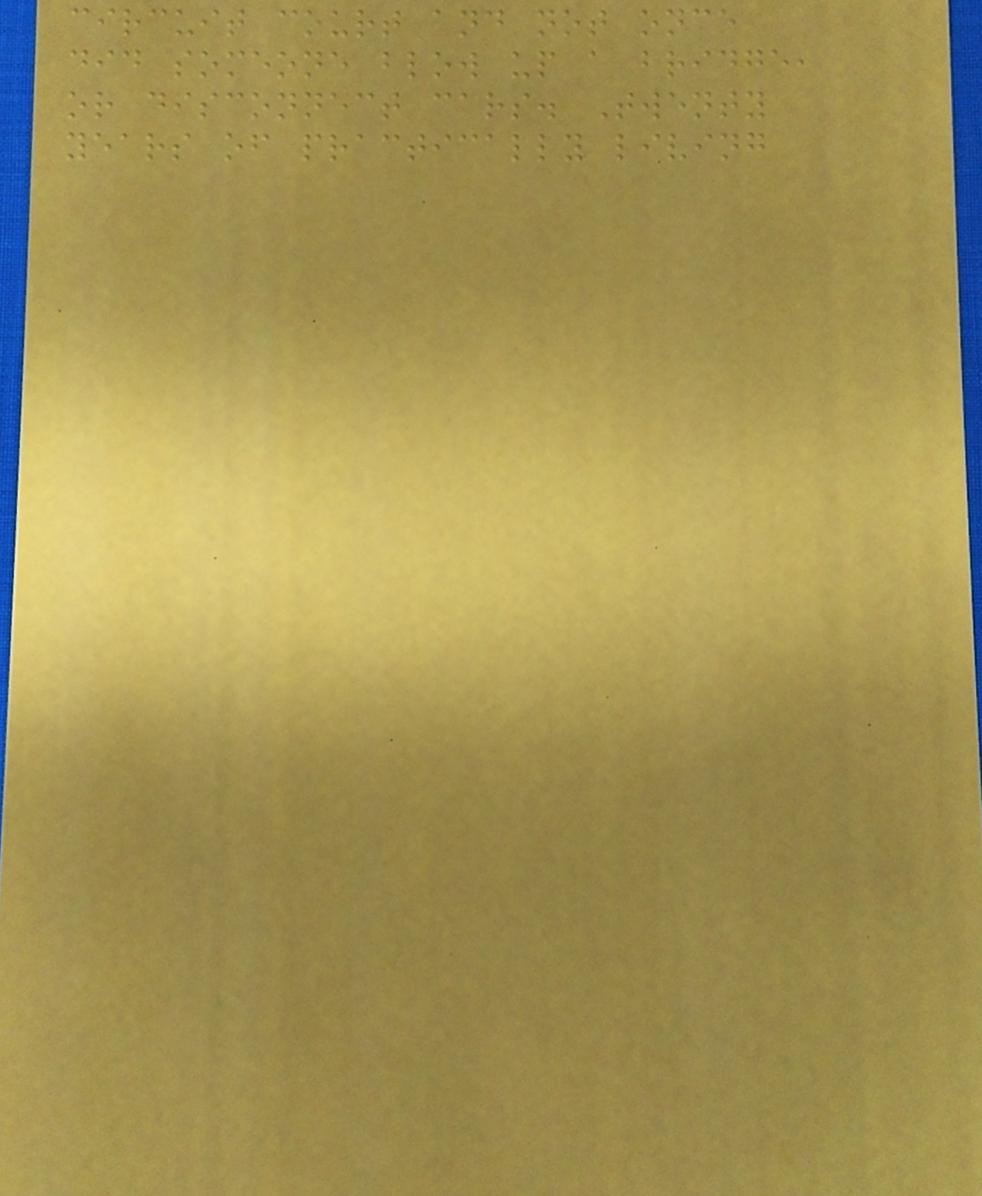circuit court and not once
did someone blow up a bridge,
or disconnect cars. Twenty
years of practically living
